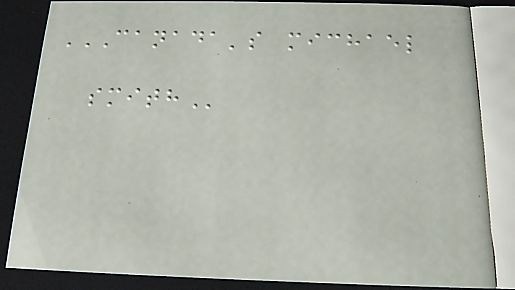CANADA'S MICHAEL
SMITH
